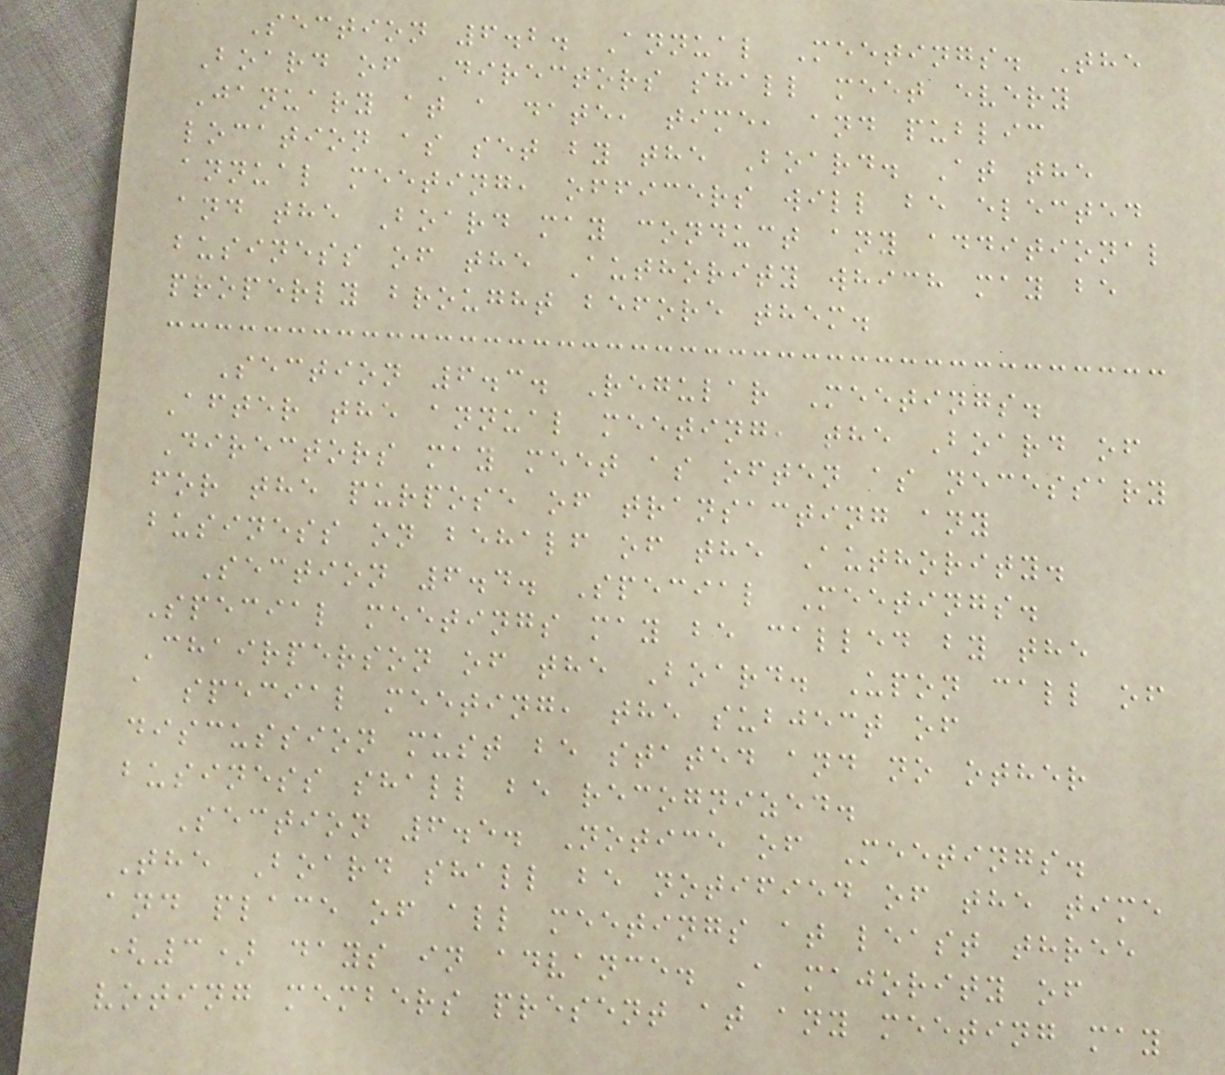Section 6.2. Annual Meetings. The
Board of Directors shall meet every
January at a date, time, and public
location as set by the Board. At the
annual meeting, officers will be elected
and the Board may conduct any additional
business of the Authority which may be
properly brought before them.
Section 6.3. Regular Meetings.
After the annual meeting, the Board of
Directors may meet as often as necessary
for the purpose of transacting any
business on behalf of the Authority.
Section 6.4. Special Meetings.
Special meetings may be called by the
Chairperson of the Board. Upon call of
a special meeting, the subject of
discussion must be stated and no other
business shall be recognized.
Section 6.5. Notice of Meetings.
The Board shall be notified of the time
and place of all meetings at least three
(3) days in advance. A majority of
voting members present at any meeting may
